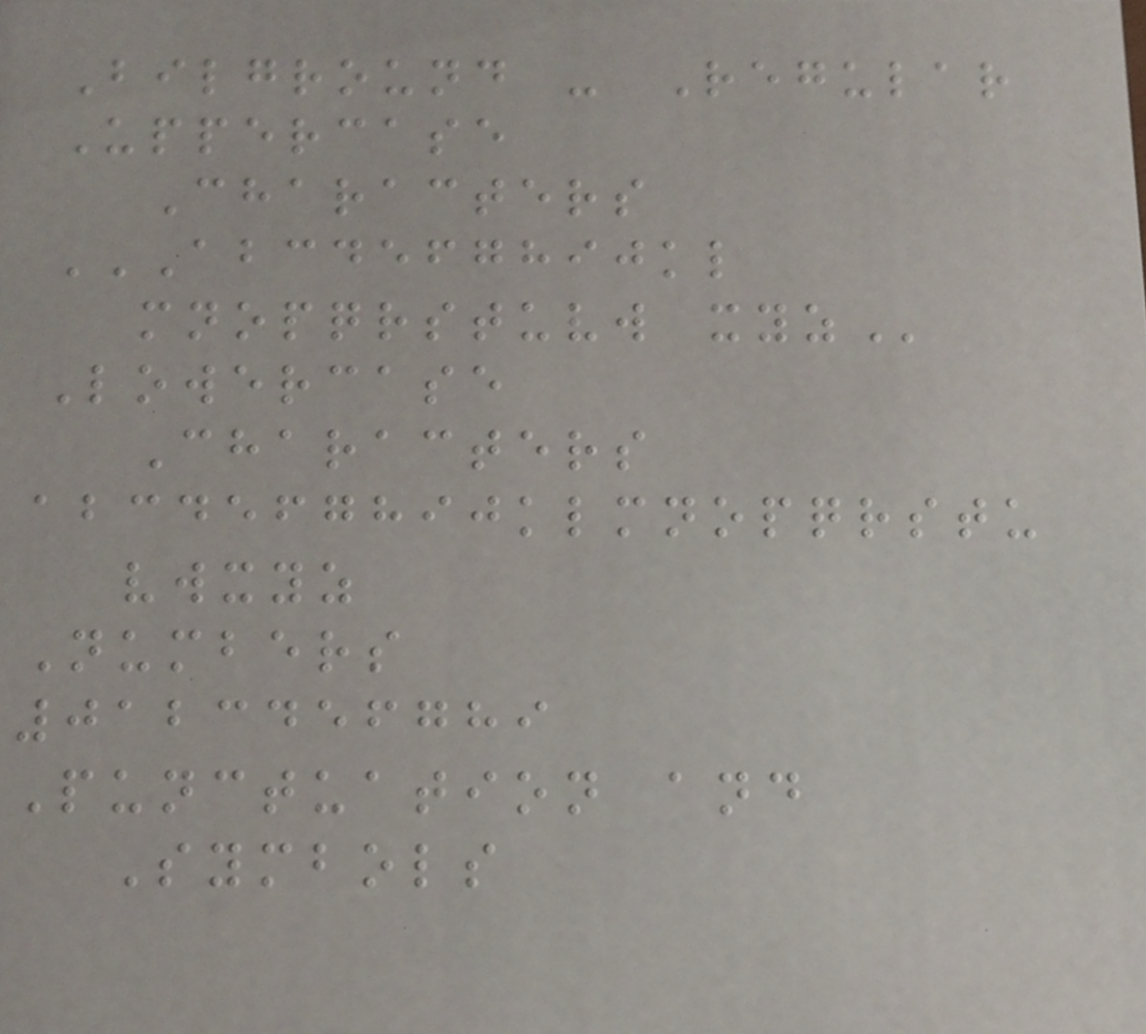Bilground - Regular
Uppercase
Characters
ABCDEFGHIJKL
MNOPQRSTUVW XYZ
Lowercase
Characters
abcdefghijklmnopqrstu
vwxyz
Numbers
0123456789
Punctuation and
Symbols
